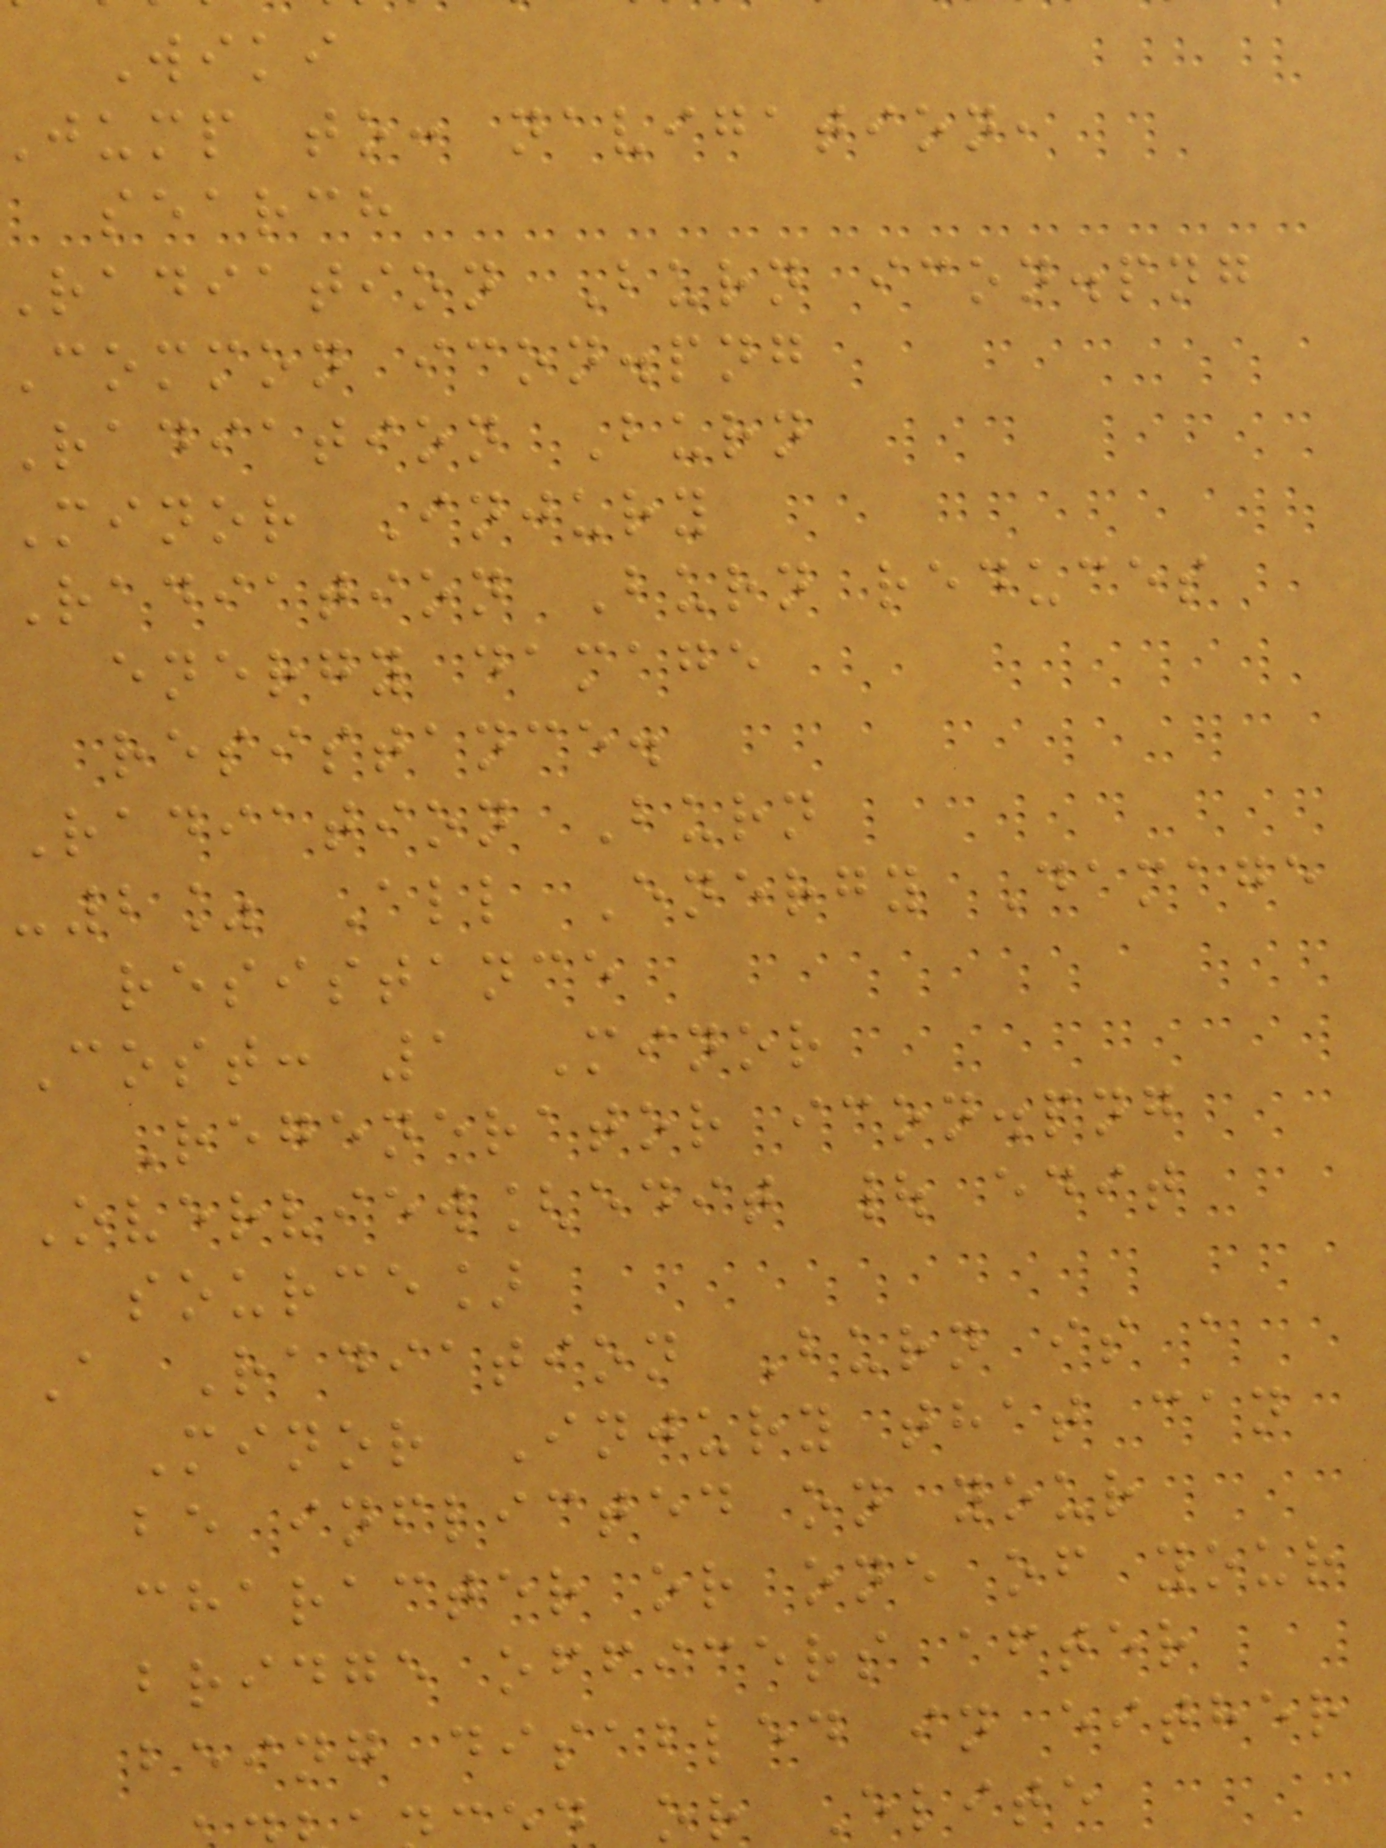Wiki
jump to: navigation,
search
radiation Burn icon.png
common icon.png
Radiation Burn
Minor Injury
Radiation Burn reduces
energy damage
resistance.
Radiation Burn
-2% All Energy Damage
resistance
Cost: 1 Minor
Regenerator icon.png
Overview[edit | edit
source]
A Radiation Burn is a
Minor Injury that can
be inflicted on your
character or one of your
bridge officers after
being disabled in either
or Elite
